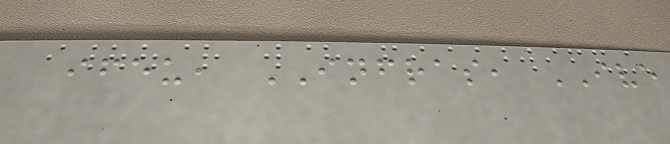ifeu, INFRAS, IVE
